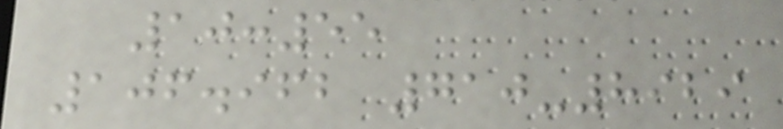10:55
106.962 710-8929
